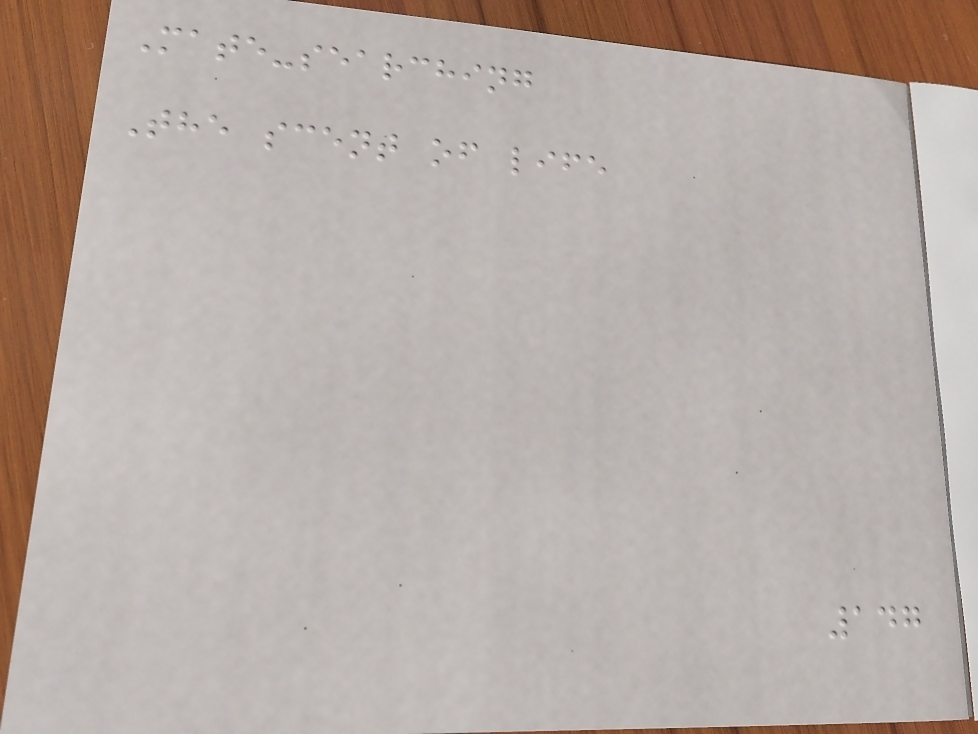Mate-searching
The scent of life
147
